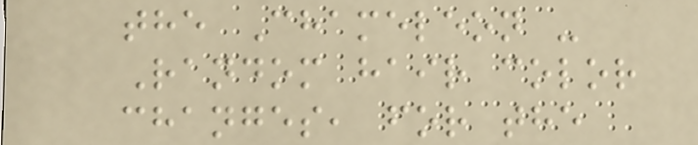the Chameleon -
Random hair color
changes, for the
